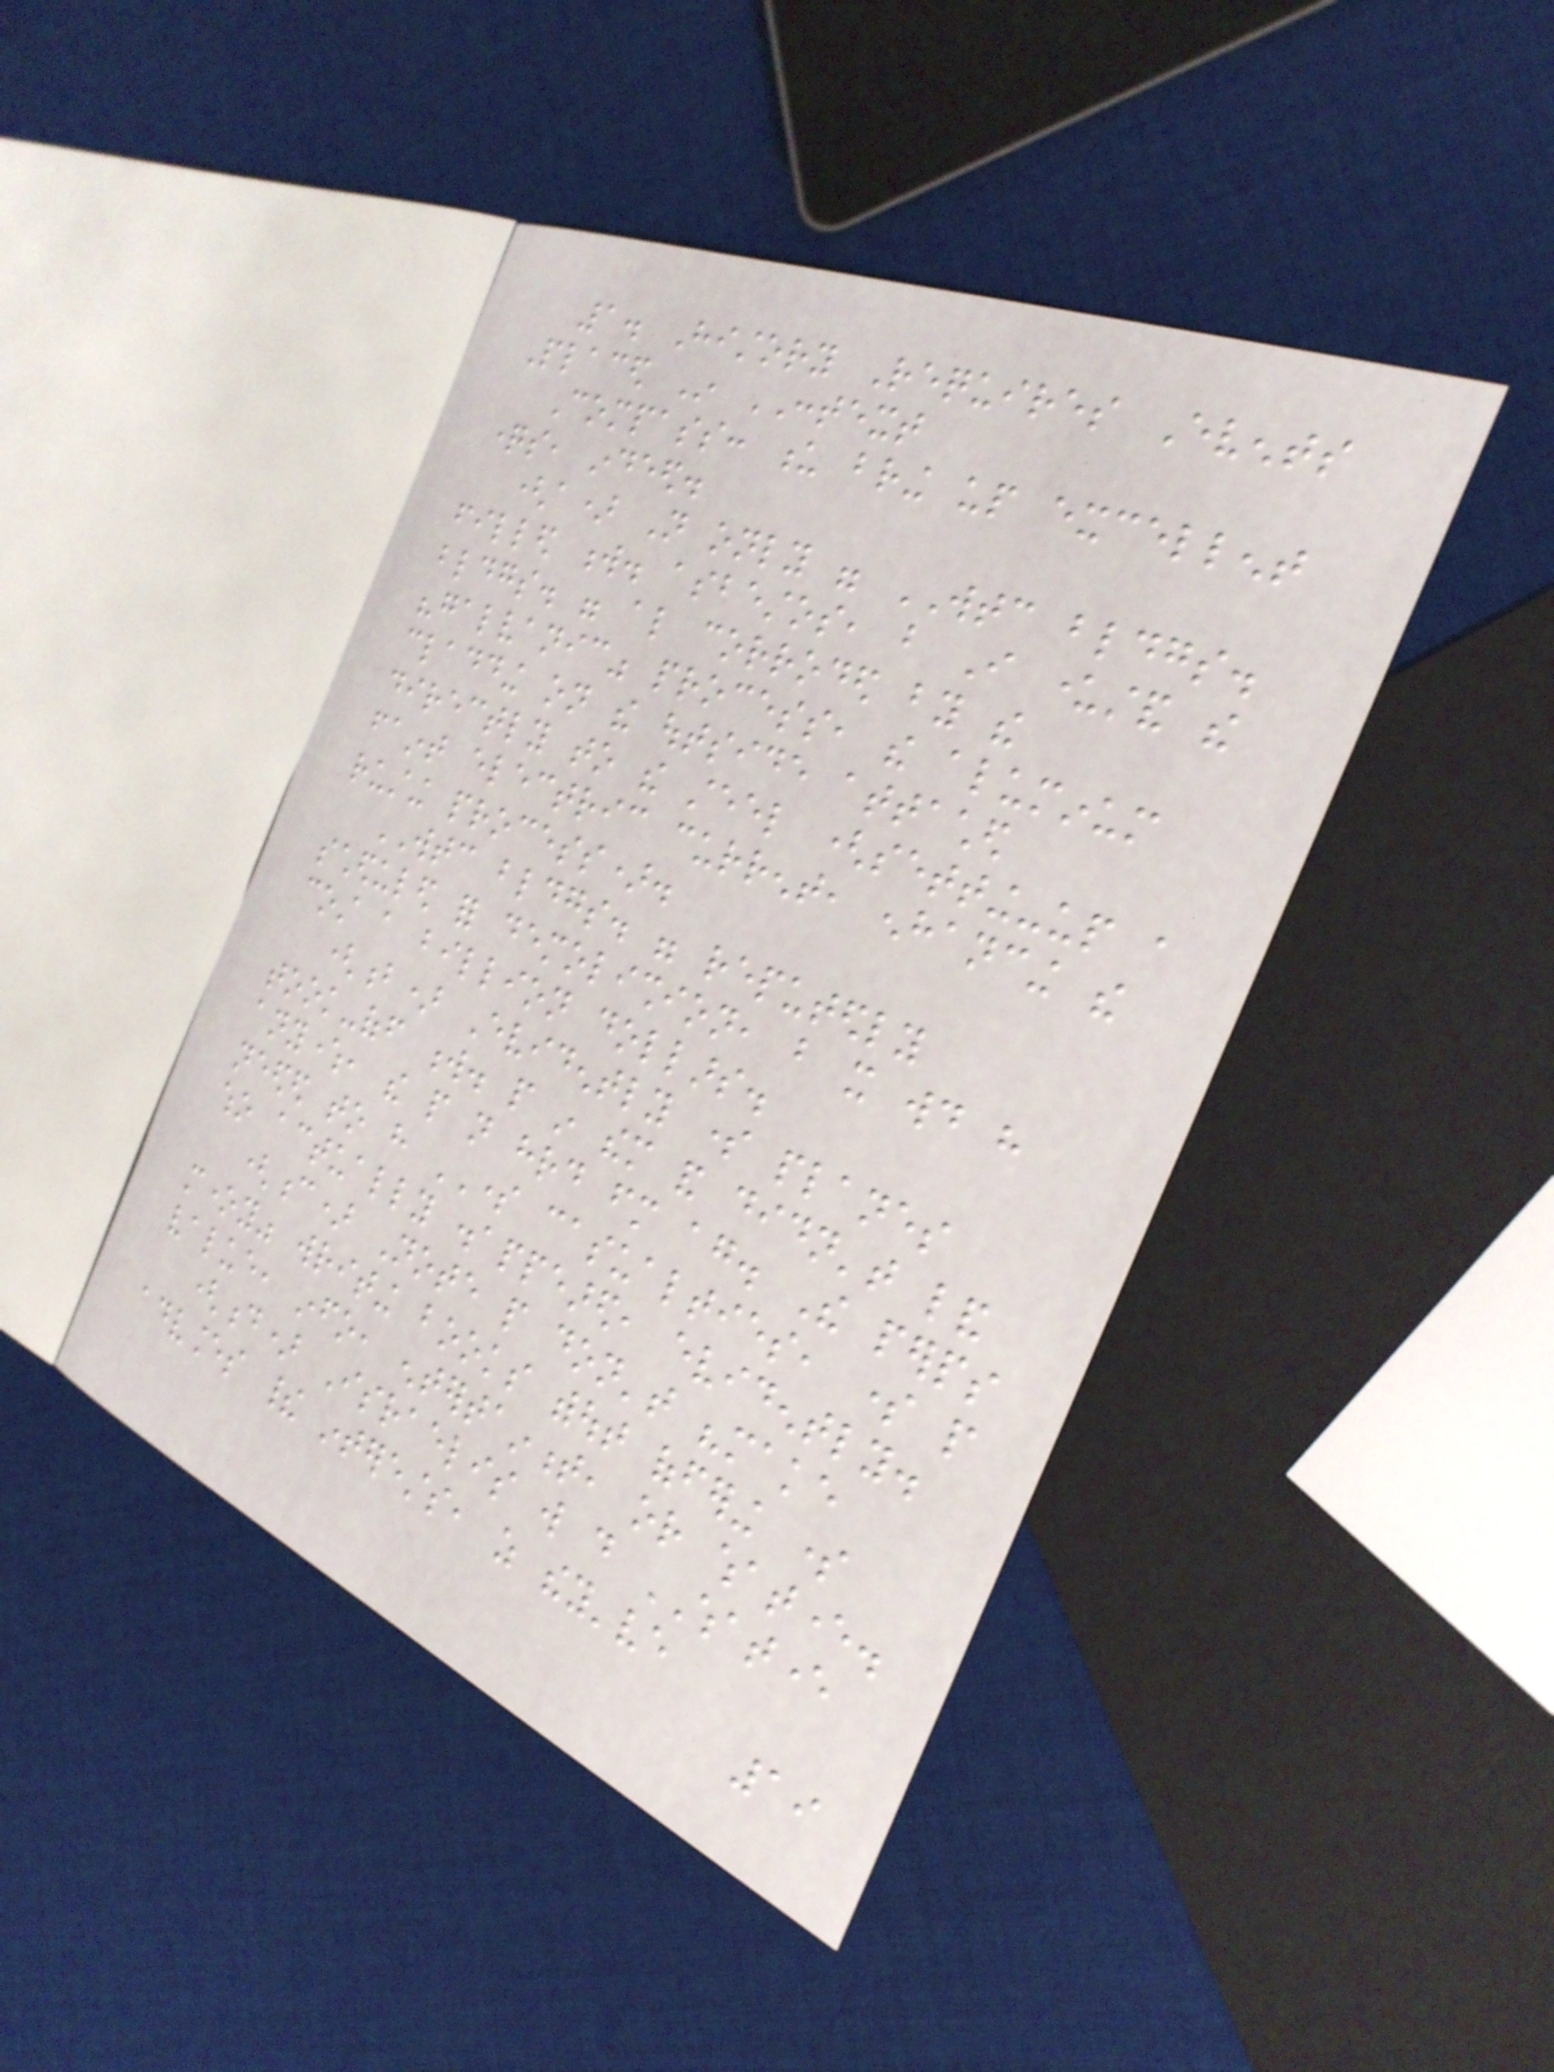1. History Requires Events
Placed In CONTEXT
Compass: u bring up excellent
questions, indeed.
(a) Not only were WTC bldgs.
filled w. asbestos, but I understand the
bldgs. were also corroded by the
"galvanic" process, the aluminum
cladding on the outside attached
directly to the steel (setting-up a
faint electric current, enhancing the
rusting process).
WTC bldgs. were reputedly
scheduled for demolishion, but it would have
cost a billion dollars.
(b) Evidently some planes
took-off w. people in them and didn't land
anywhere, the people not hrd fm again. The perps
needed to have SOME casualties, some people
who actually disappeared, evidently.
(c) Note people don't "make
money" writing books without offering some
value, info, entertainment, or whatever.
(d) Israelis will do WHATEVER
advances their interests, as they've
19
